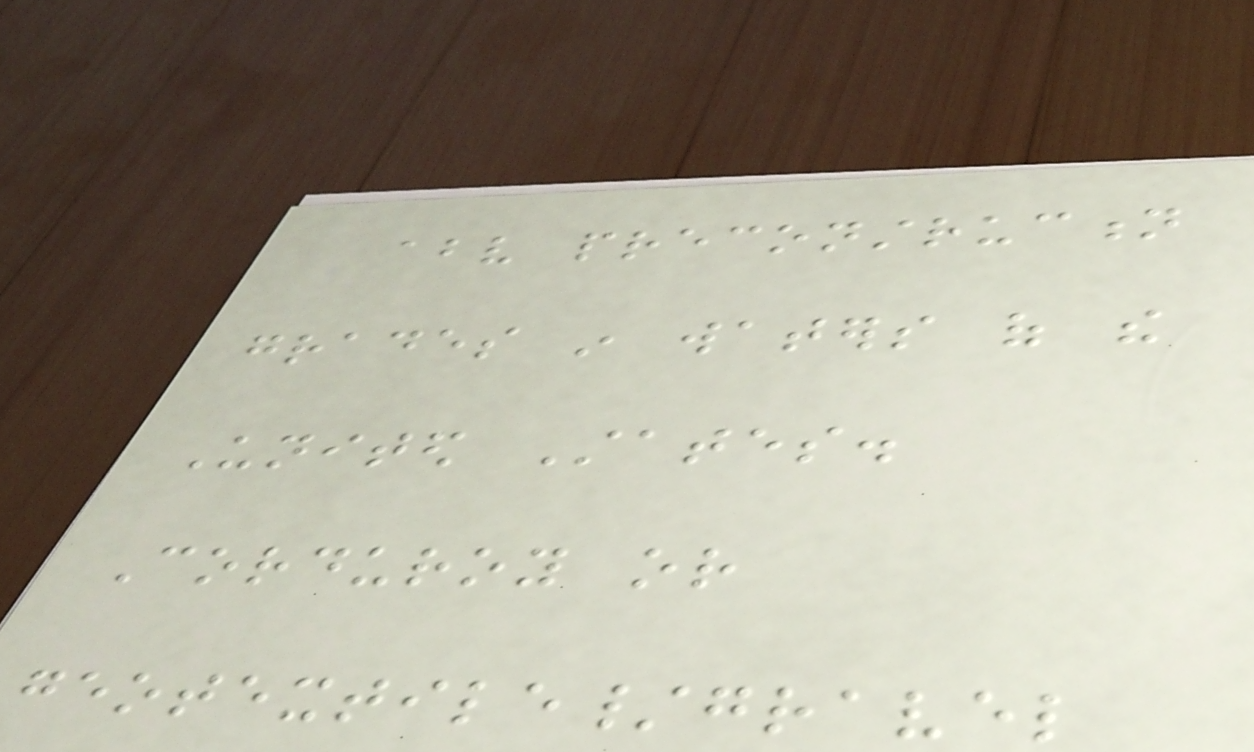above preconstruction
grades in waters of the
United States.
Corduroy or
geotextile/gravel
